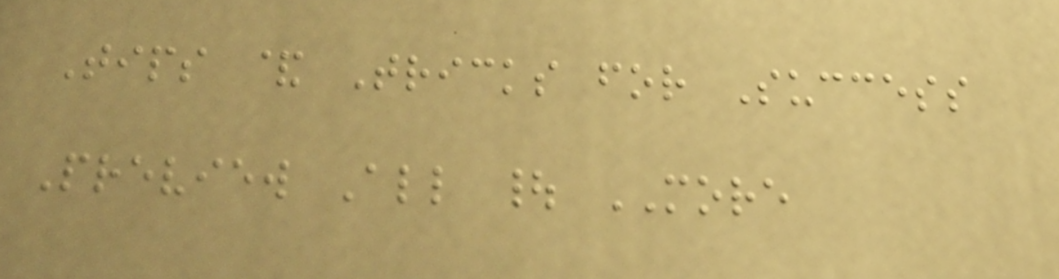Tips & Tricks for Success
Preview All | MORE
